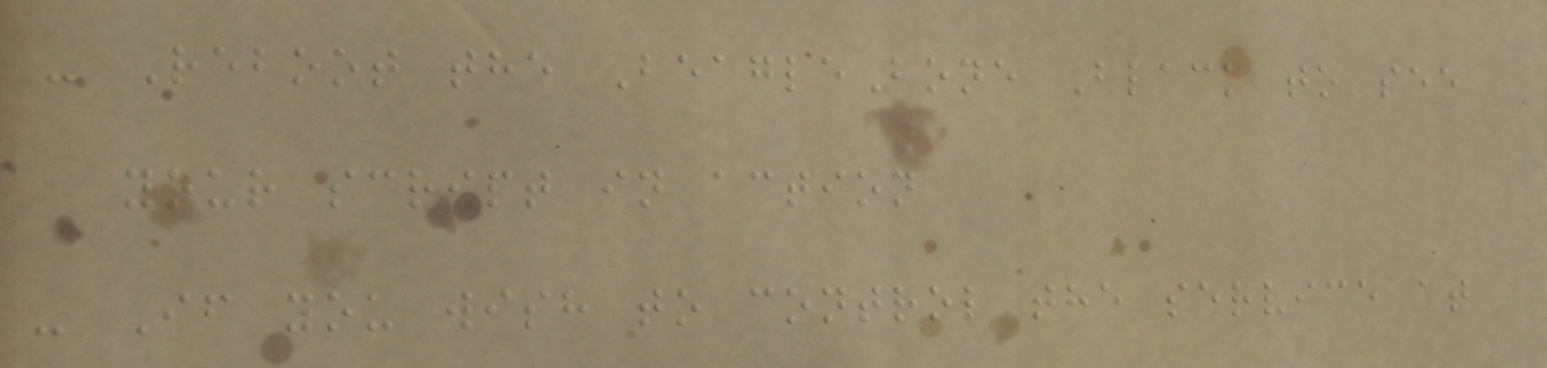- Reboot the BeagleBone Black to see
your script in action
- If you wish to control the service at
